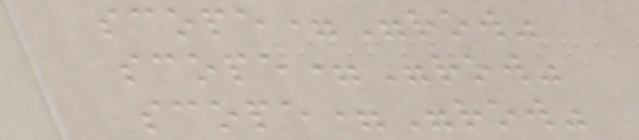scope="row"
scope="row"
scope="row"
